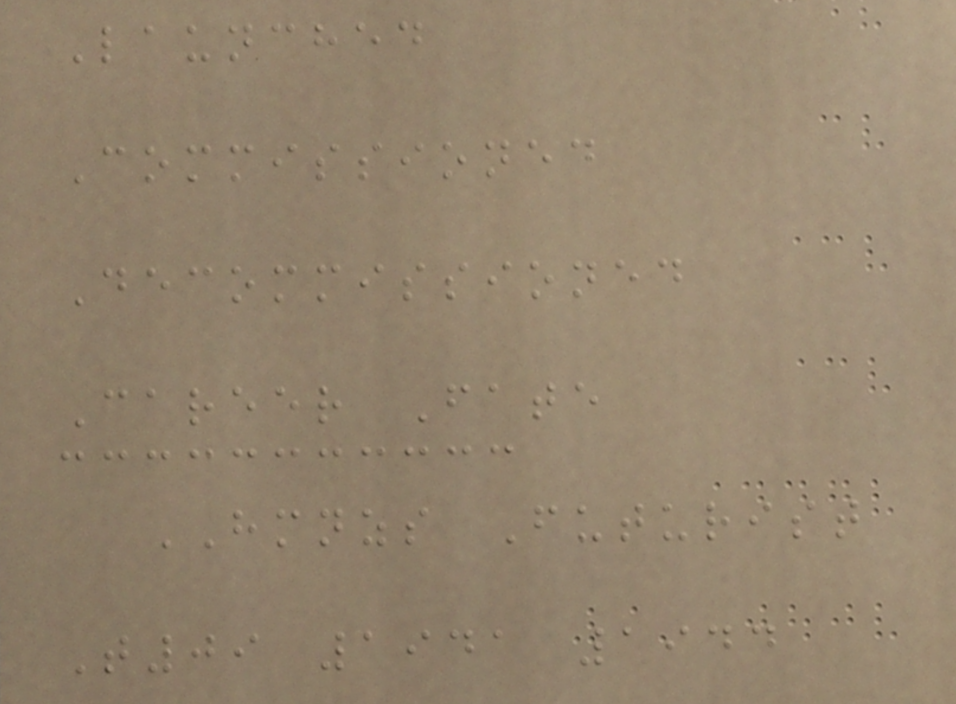Launched
Commissioned
Decommissioned
Career Fate
HMNZS Futurist
T09 1941 1944
